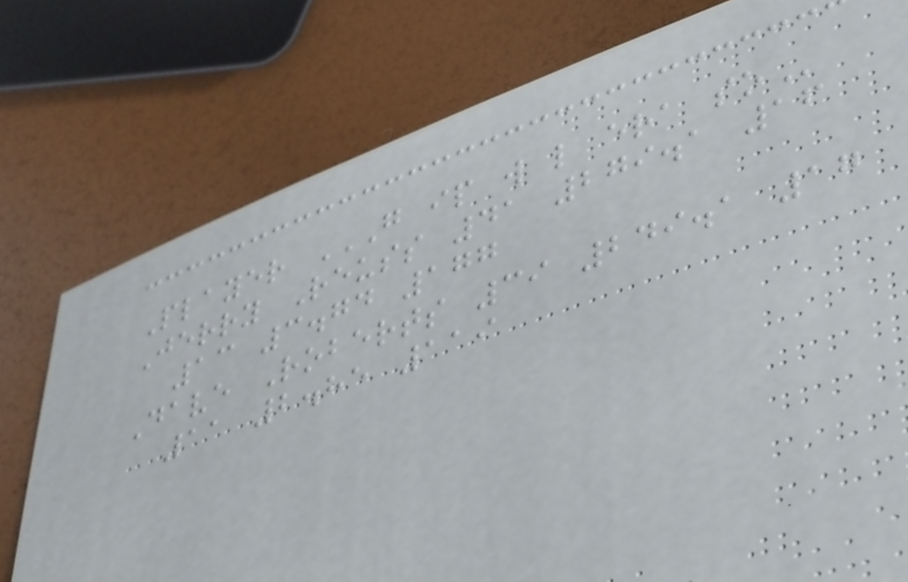Player G IP W L ERA SO
Jerry Reuss 41 279.1 16
13 3.74 177
Dave Roberts 39 249.1 17
11 2.85 119
